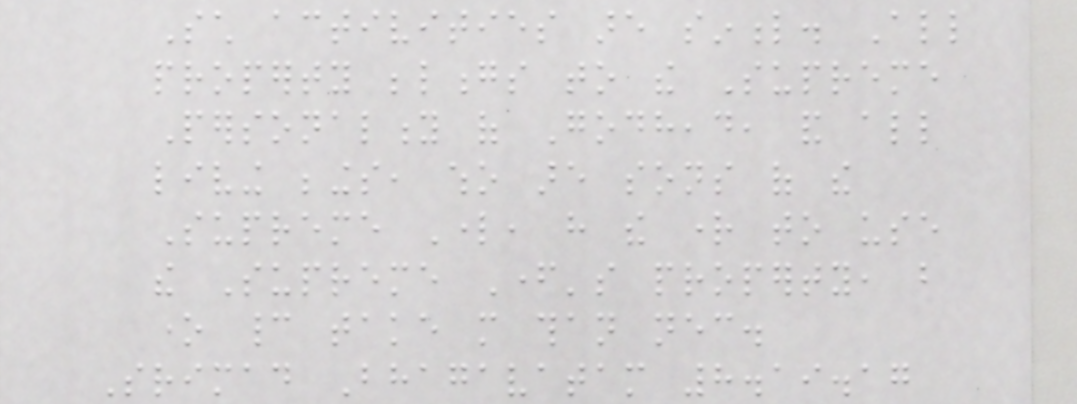Such activities are sinful. All
property belongs to the Supreme
Personality of Godhead, and all
living beings, who are sons of the
Supreme Lord, have the right to use
the Supreme Father's property, but
one cannot take more than necessary.
Srimad Bhagavatam 8.19.17
